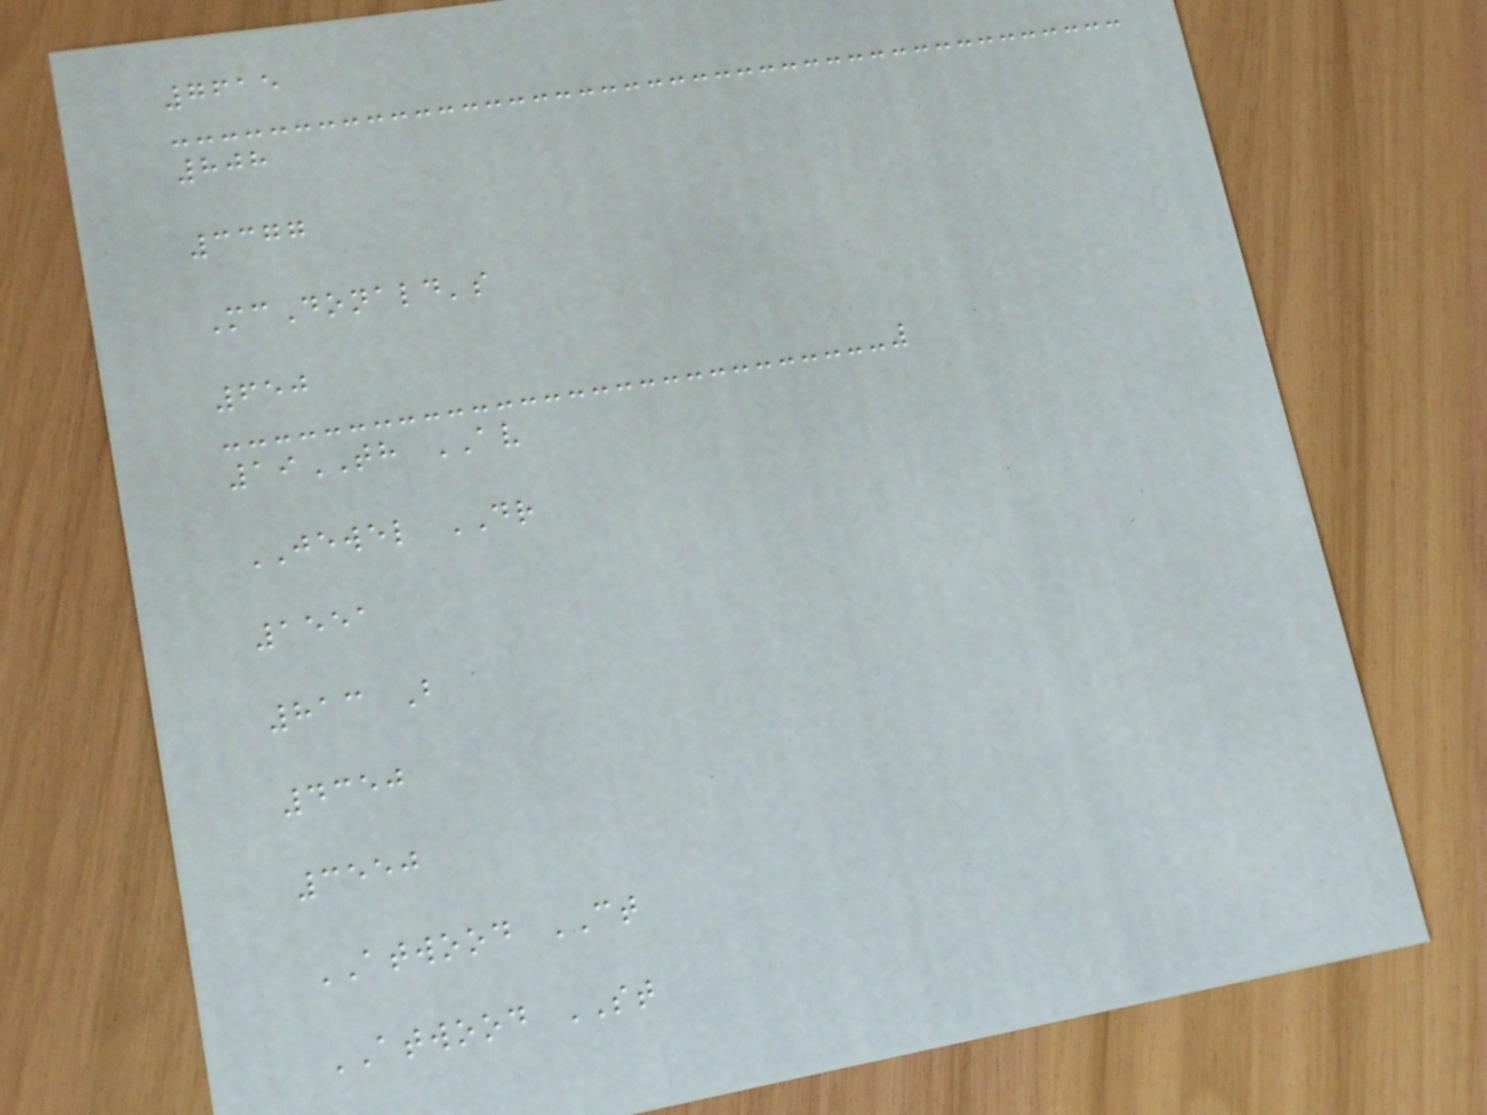7615
808
3377
McDonald's
650
19TH AV
JEWEL DR
1551
813 B
4350
3550
ATWOOD CT
ATWOOD ST
